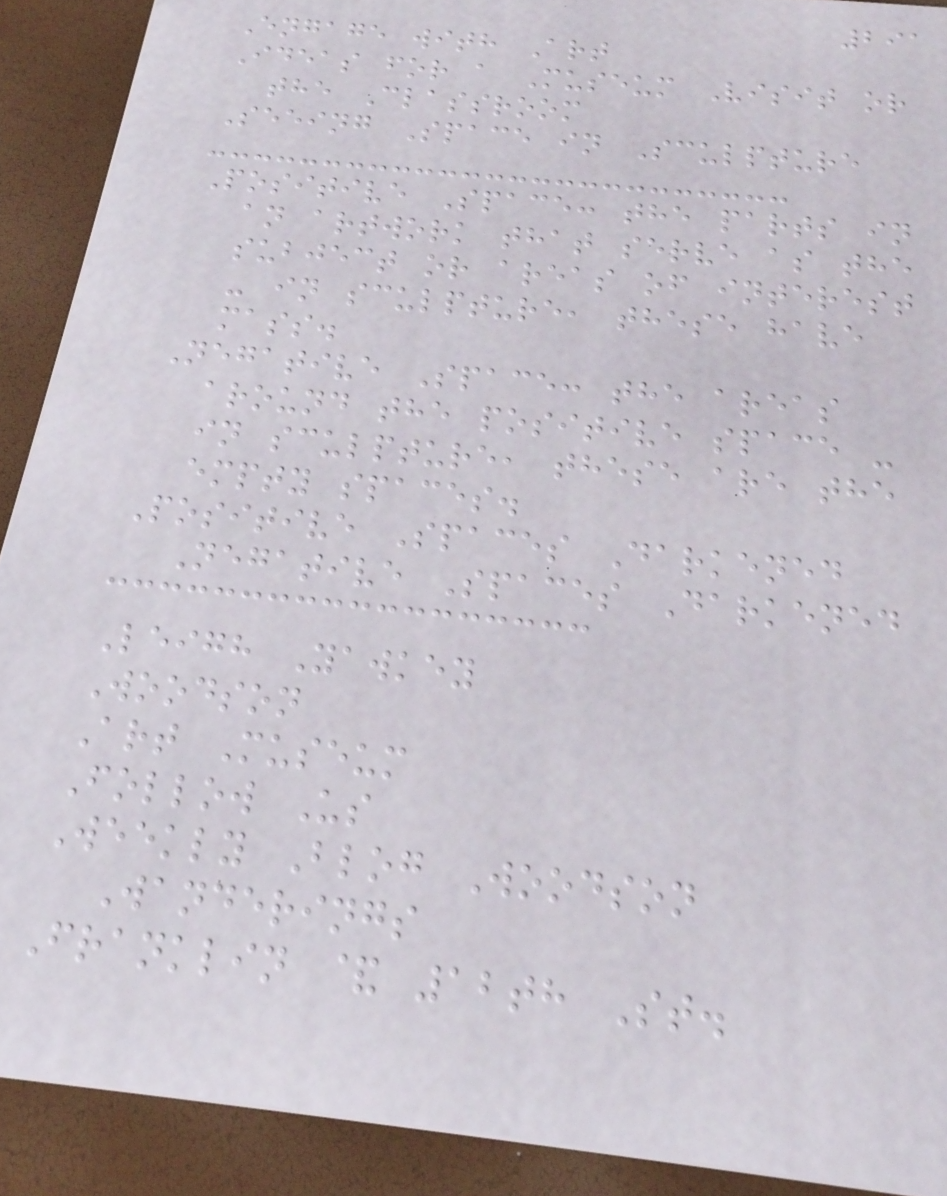291
Engage with Art
Ideas for a Museum Visit or
the Classroom
Seeing Space in Sculpture
Positive Space: the parts in
an artwork that serve as the
subject or areas of interest
- in sculpture, these have
mass.
Negative Space: the areas
around the positive space -
in sculpture, these are the
empty spaces.
Positive Spaces Darkened
Negative Spaces Darkened
Leigh Yawkey
Woodson
Art Museum
Follow Us
Weekly Blog Woodson
Wanderings
Franklin & 12th St.
